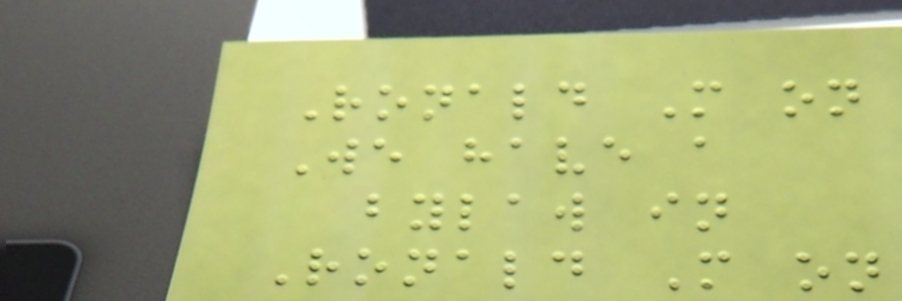Ronald M on
We have a
bylaw in
Ronald M on
